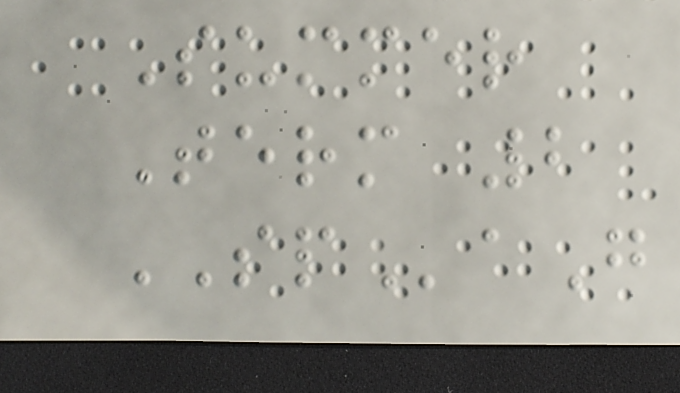Summer
Term 2
SPaG
